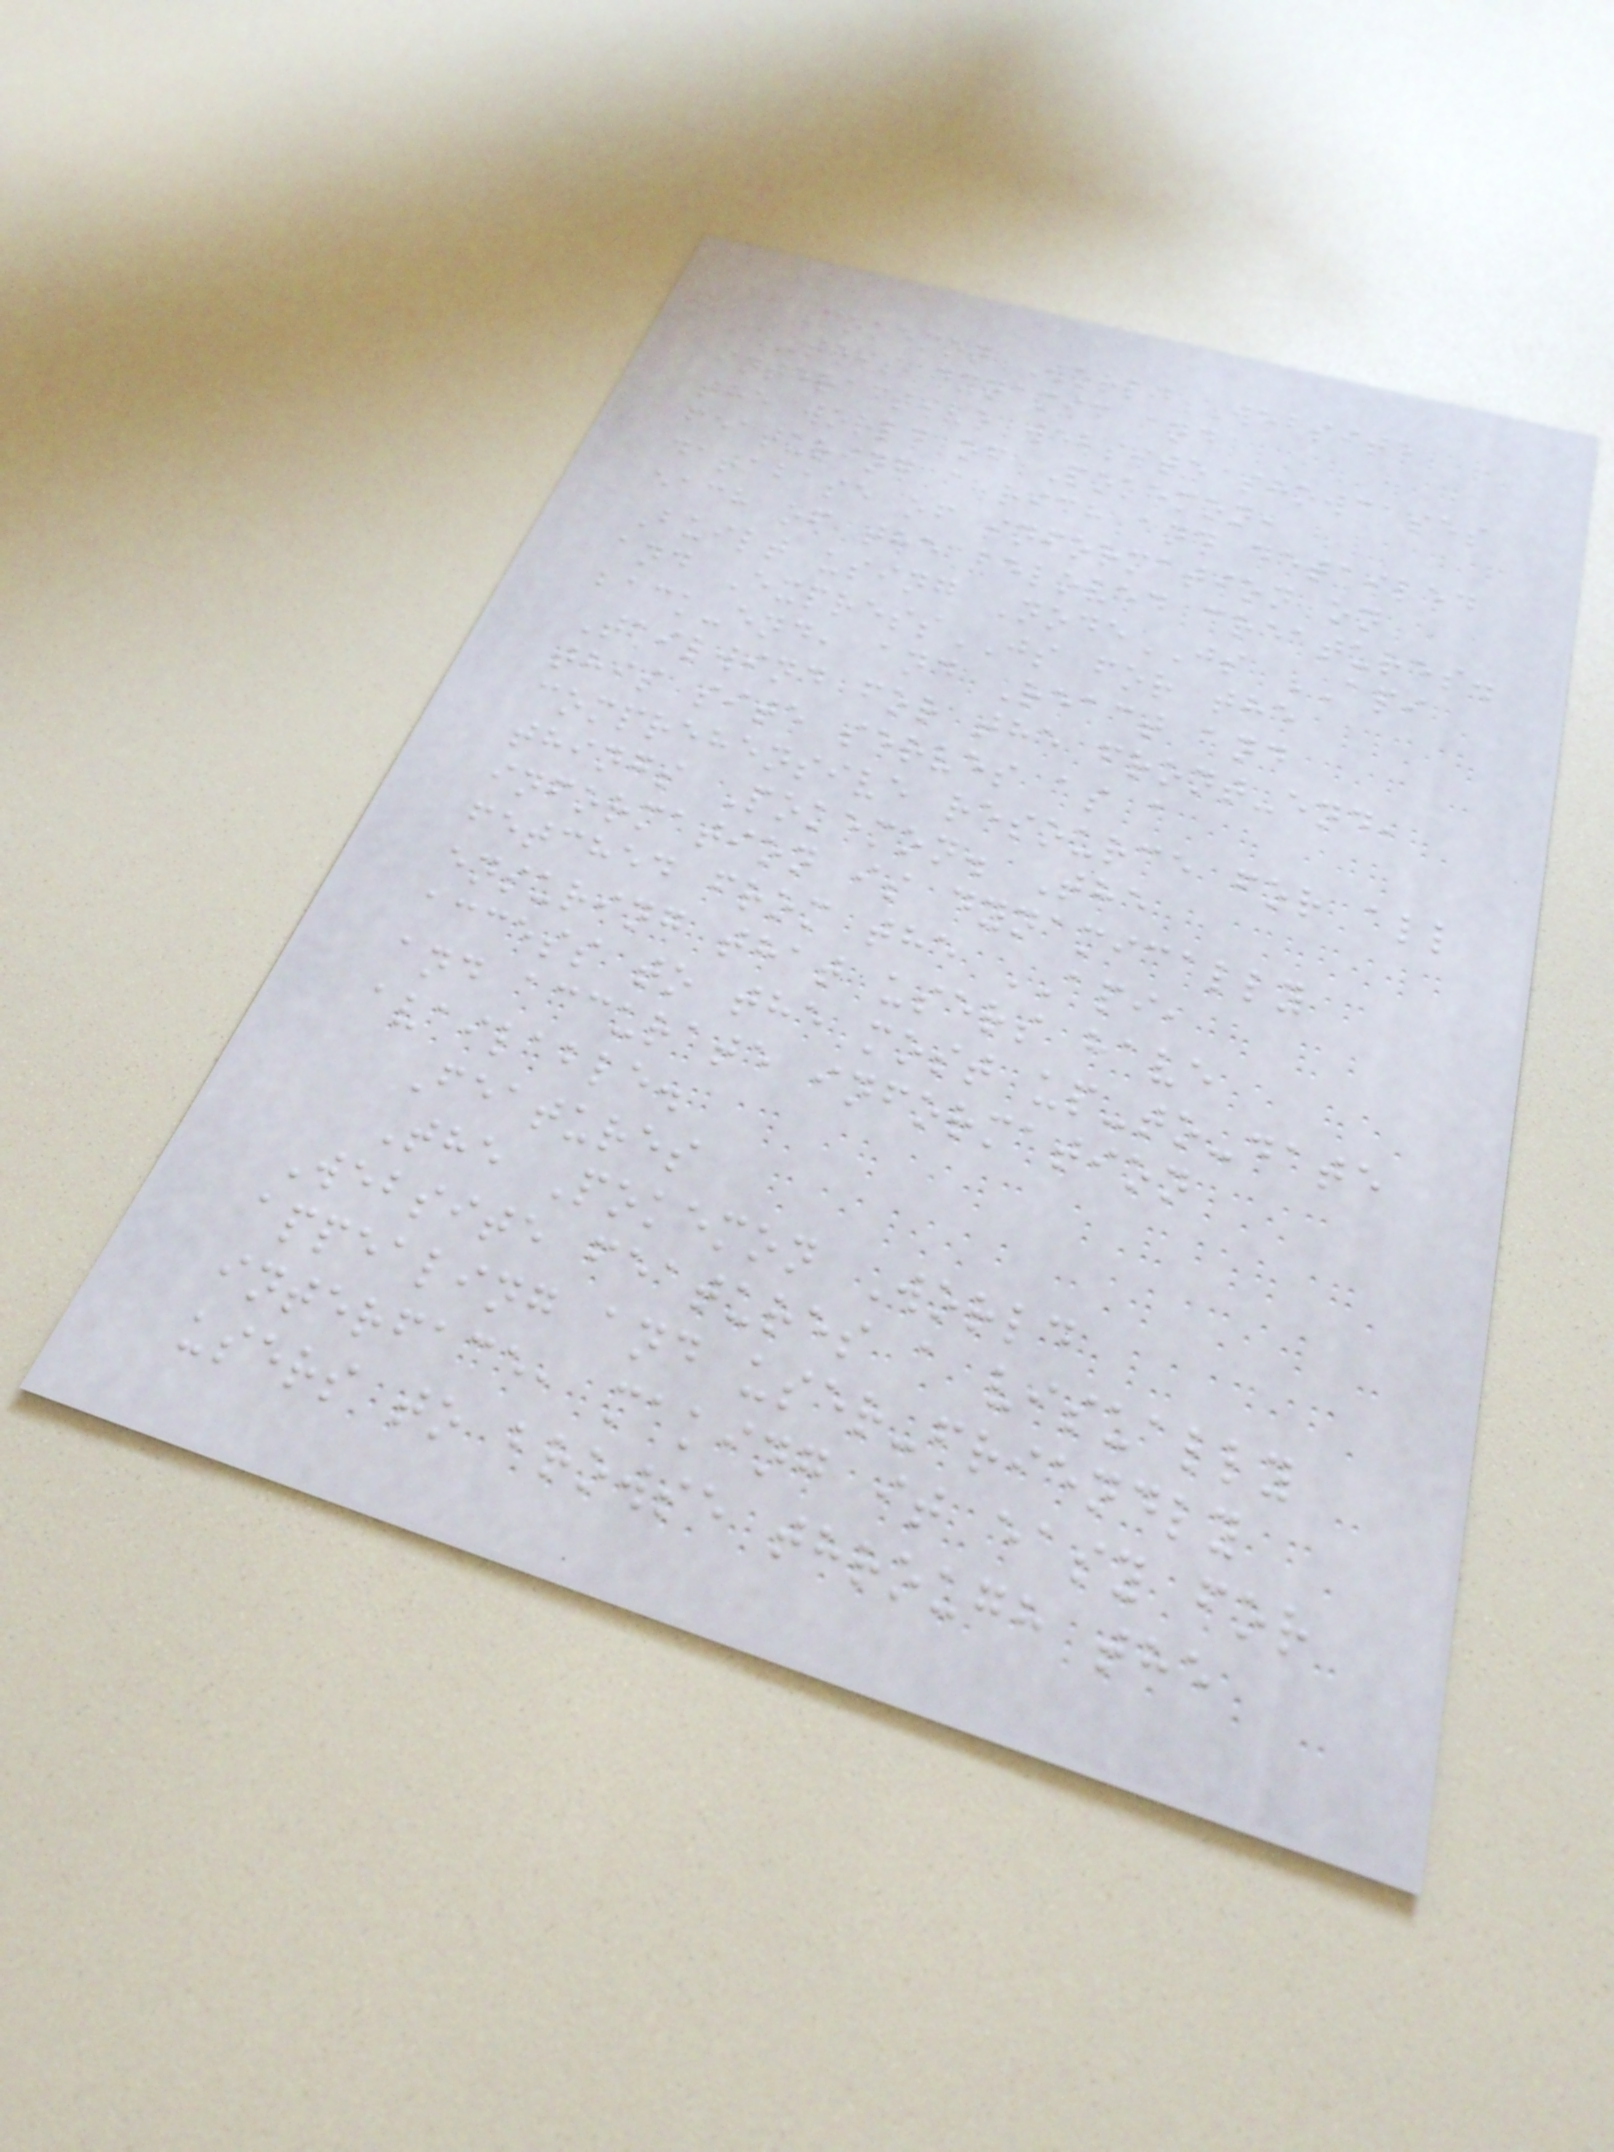Pokemon World Website
This dynamic and
interactive website showcases
the world of Pokemon,
featuring a rich and detailed
database of information on
each of the beloved creatures.
Built using NodeJS API
and ExpressJS for the
back-end, and React and
Tailwind for the front-end,
this site serves as a
comprehensive resource for all
things Pokemon. The
information is dynamically
fetched from the API,
ensuring that users have
access to the most up-to-date
and accurate information
available.
Features
The Pokemon World
Website features a visually
appealing and user-friendly
interface, making it easy for
users to browse through the
